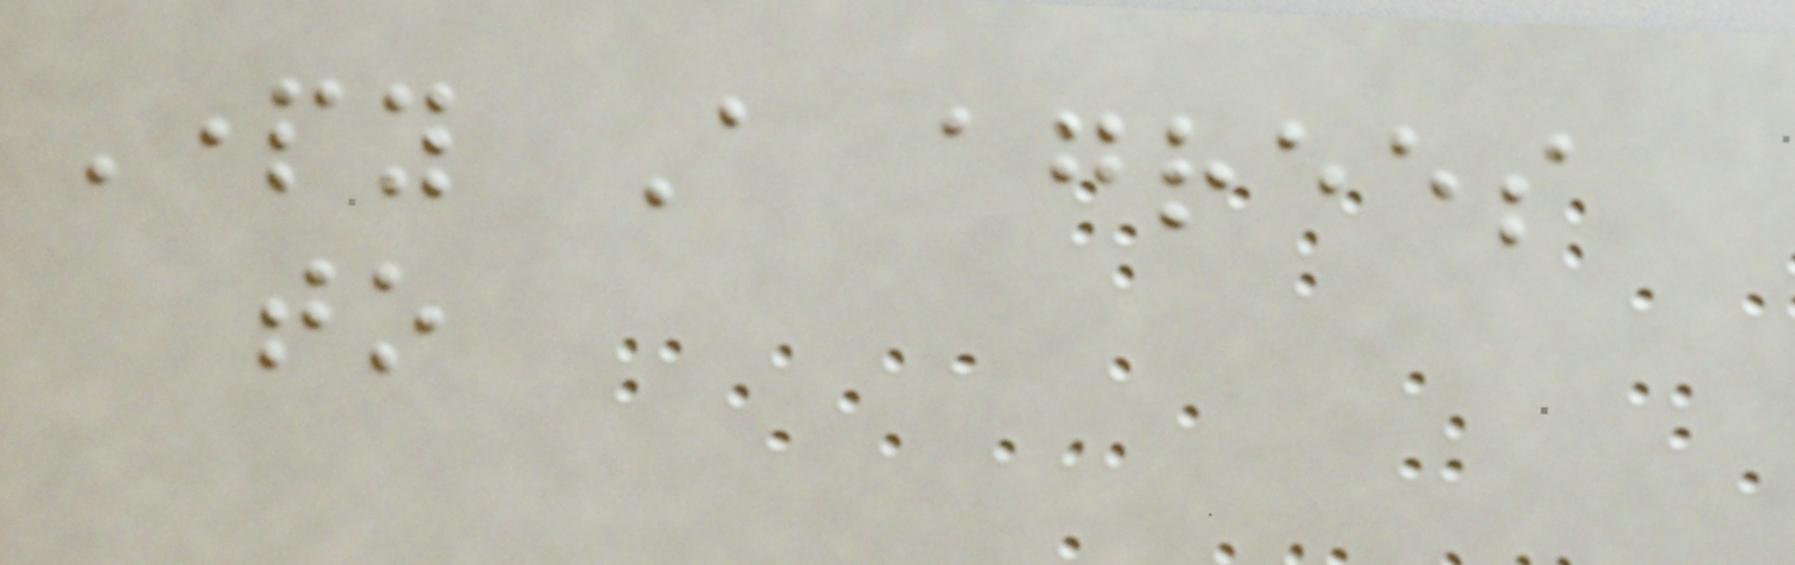Party A agrees
to
